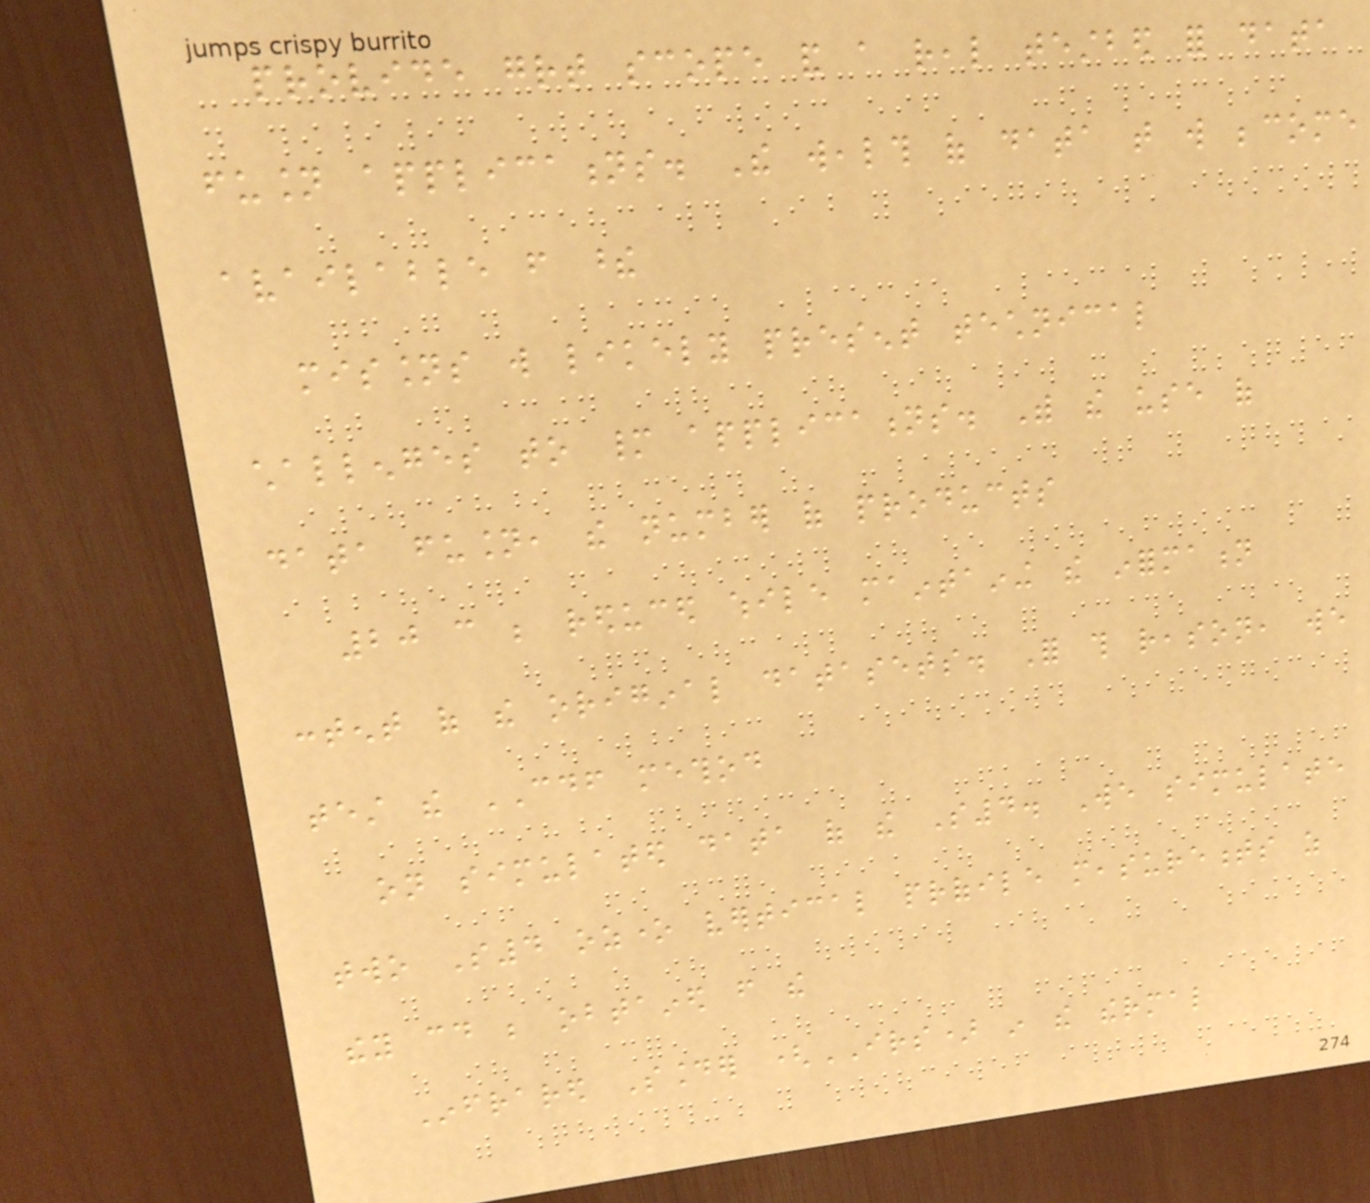provide great scope and a real testbed for data
fusion applications. The wealth of data that will become
available from these
missions will likely present technical
challenges to many applications. With the use of
data fusion, the number of products
20 can be reduced while maintaining the information
content of the original datasets. For this reason, we
test the CDF method
on simulated data of the S4. We simulate
two S4 ozone vertical profile measurements as
they could be obtained from the
Infrared Sounder (IRS) in the thermal
